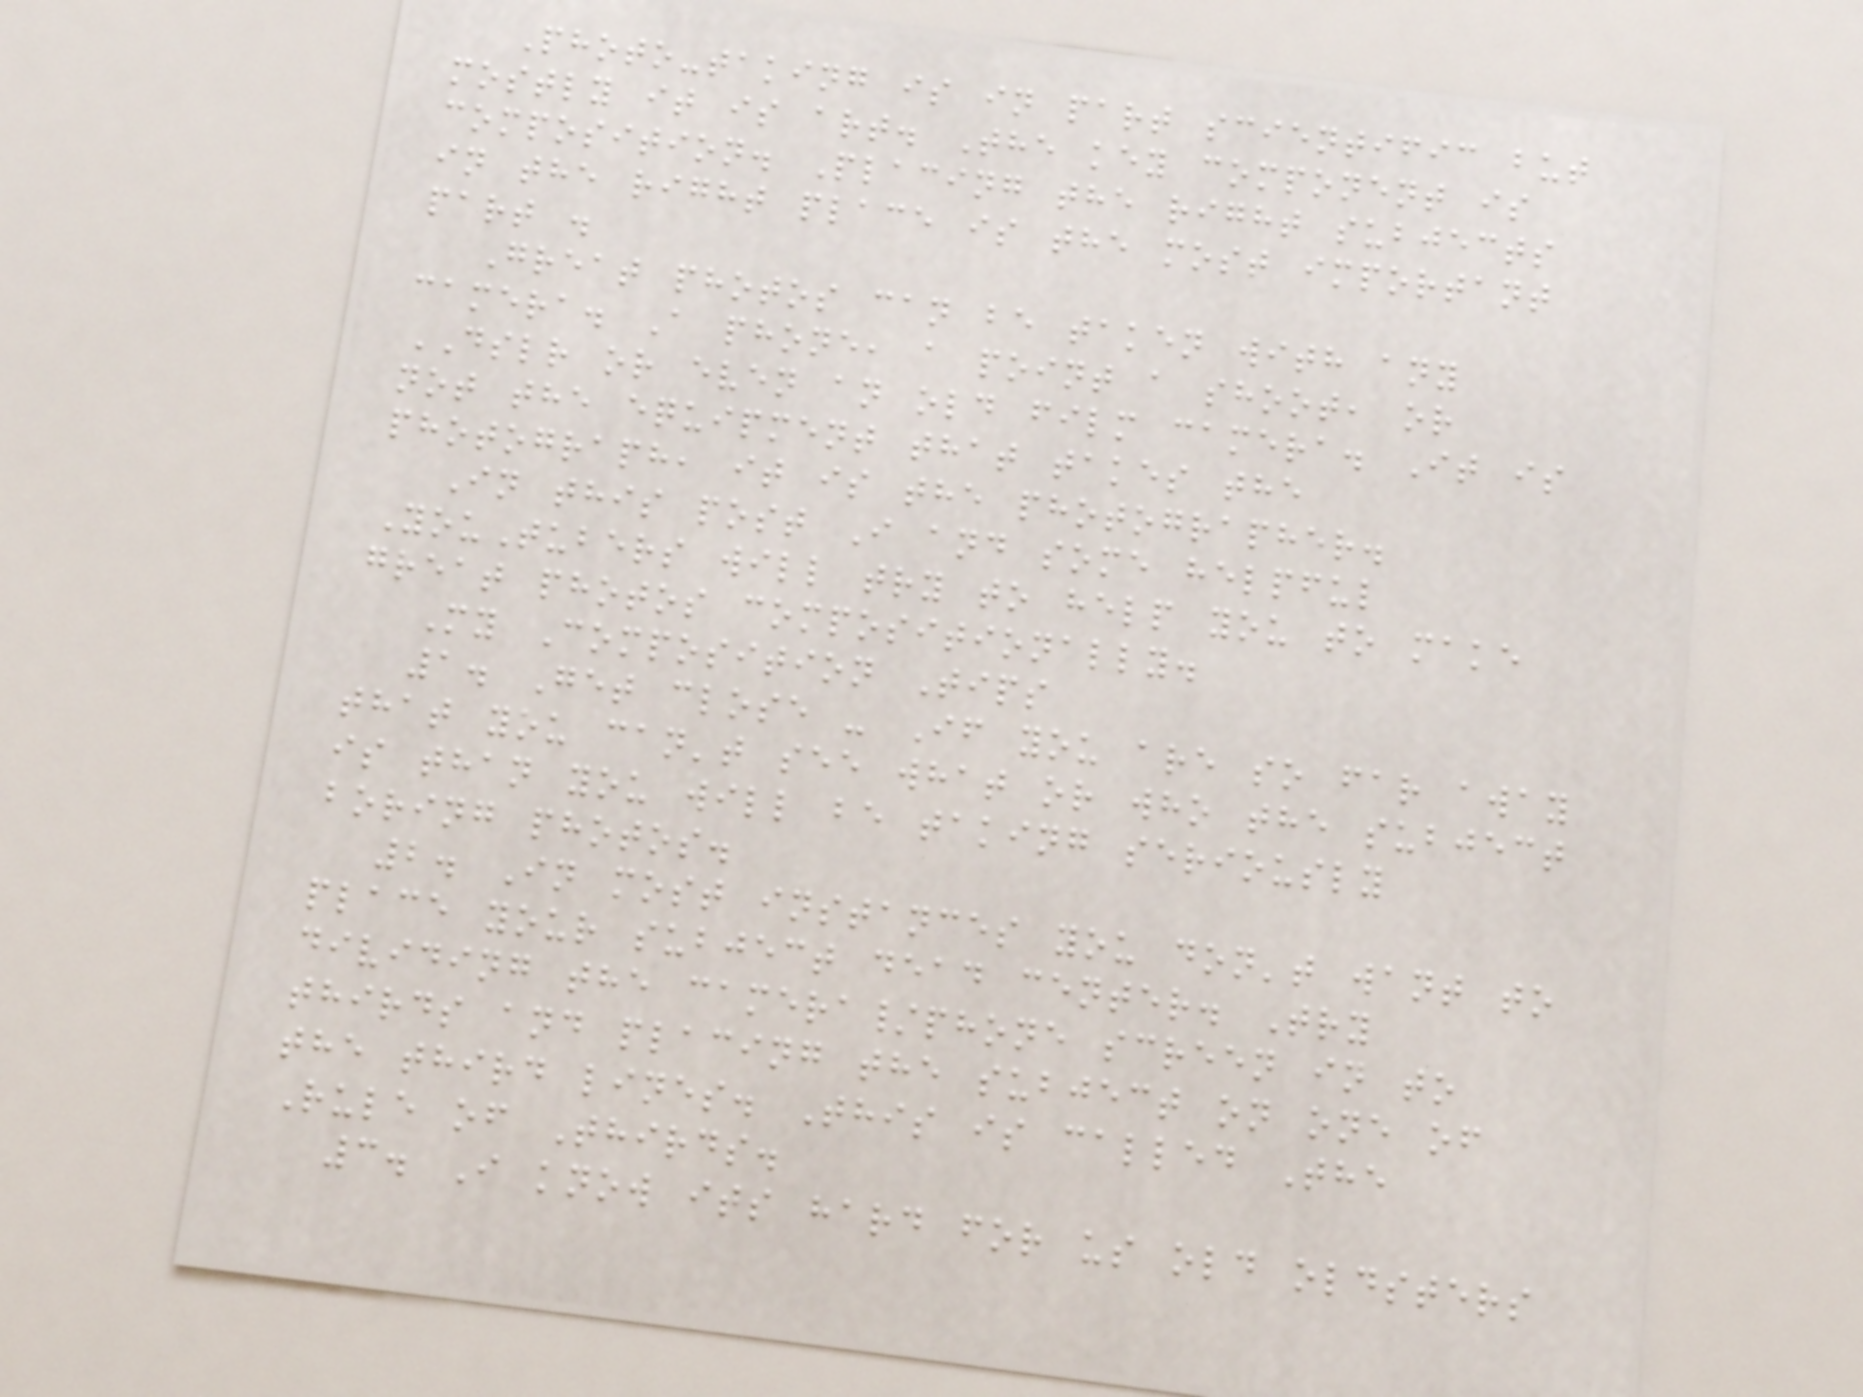Photo-taking is in part scientific but
mostly it is art. The key component is
composition. Placing the right subjects
in the right place is the most important
part .
Great photos can be taken with any
camera. A phone, a point a shoot, or
DSLR or even an old film camera. It is
not the equipment that takes the
photograph, it is the photographer.
In this post I and some helpful
YouTubers will try to help you to make
great photos compositionally.
My Composition Tips
1. Get close - If you are so far away
that you can't see what or who the subject
is than you will be taking seriously
boring photos.
2. In most instances you don't want to
place your subject dead center. Try
dividing the camera/phone screen in to
thirds and placing the subject on one of
the third lines. This is called The
Rule of Thirds.
3. I know its hard for us old oldsters
